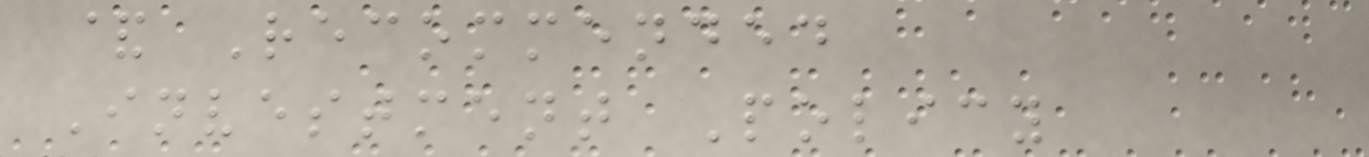& Recommended
Investment Policy
